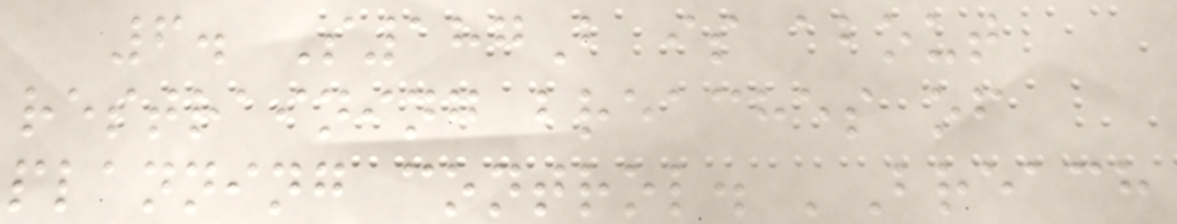6. S187B is about
restraining breaches of
planning control. 'Breach
